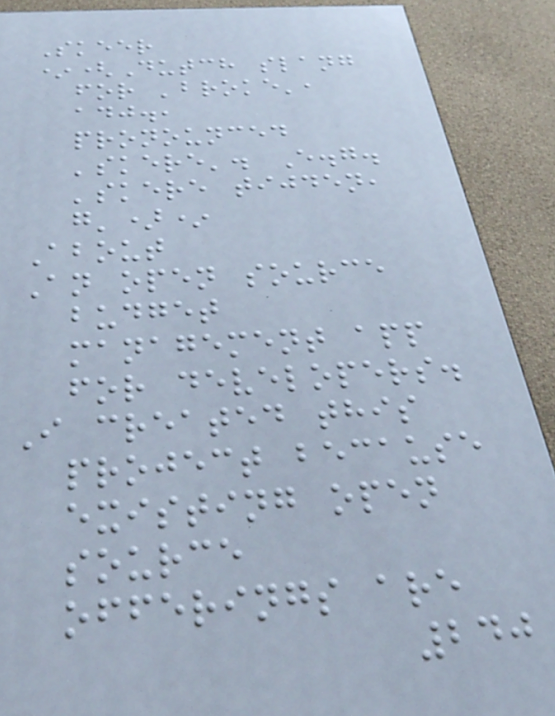Skeer
*(Dutch slang
for 'broke',
adj.,
pronounced
'skere'. E.g.
'skere tijden,
g')*
About
An open source
budget
management app
for developers.
I created this
project because
existing open
source
offerings are
240
